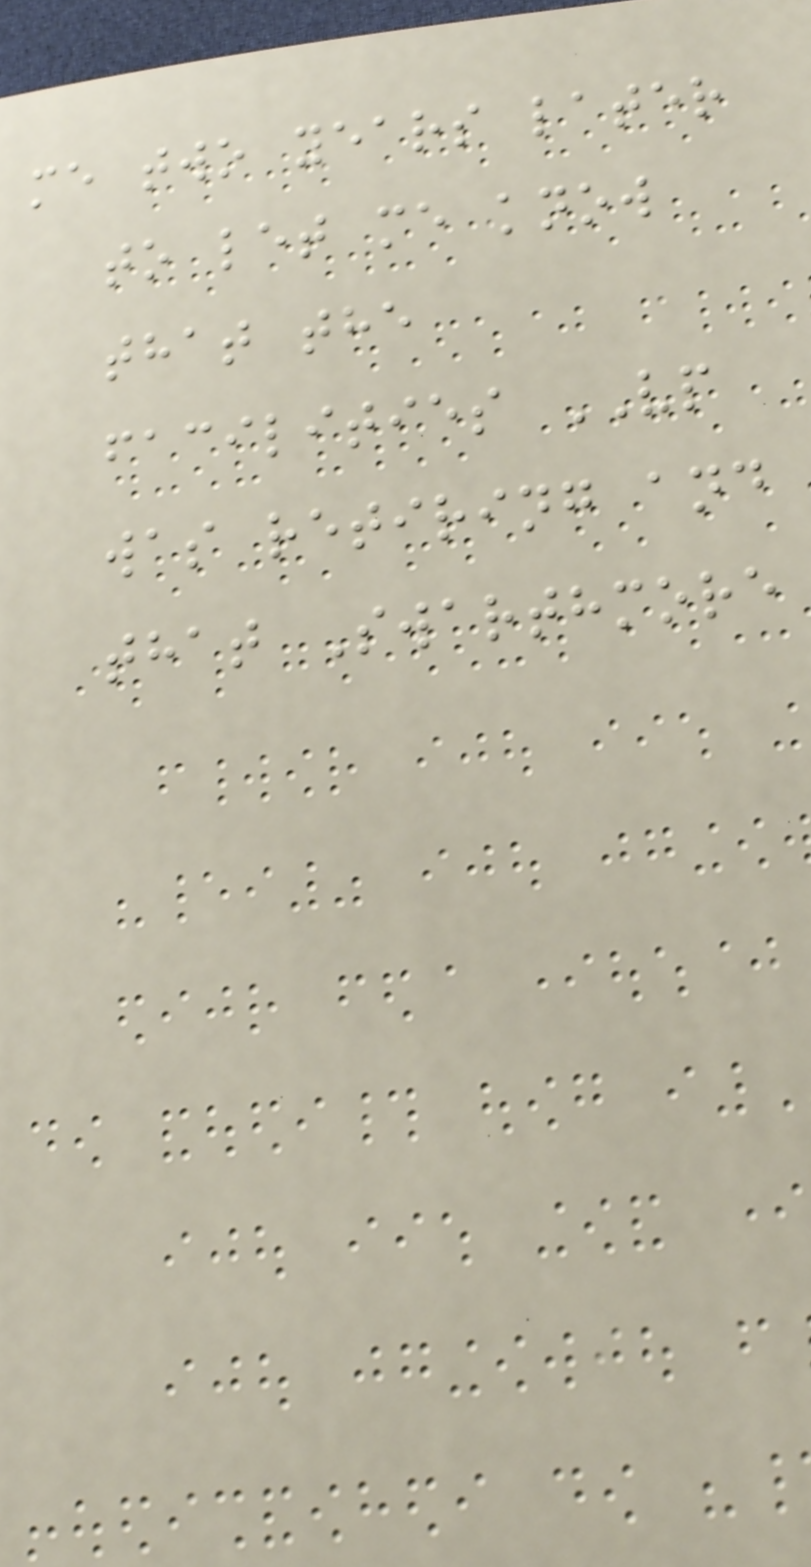me two years later
to let me know
that the
facilities VP
was retiring and
that Swarthmore
